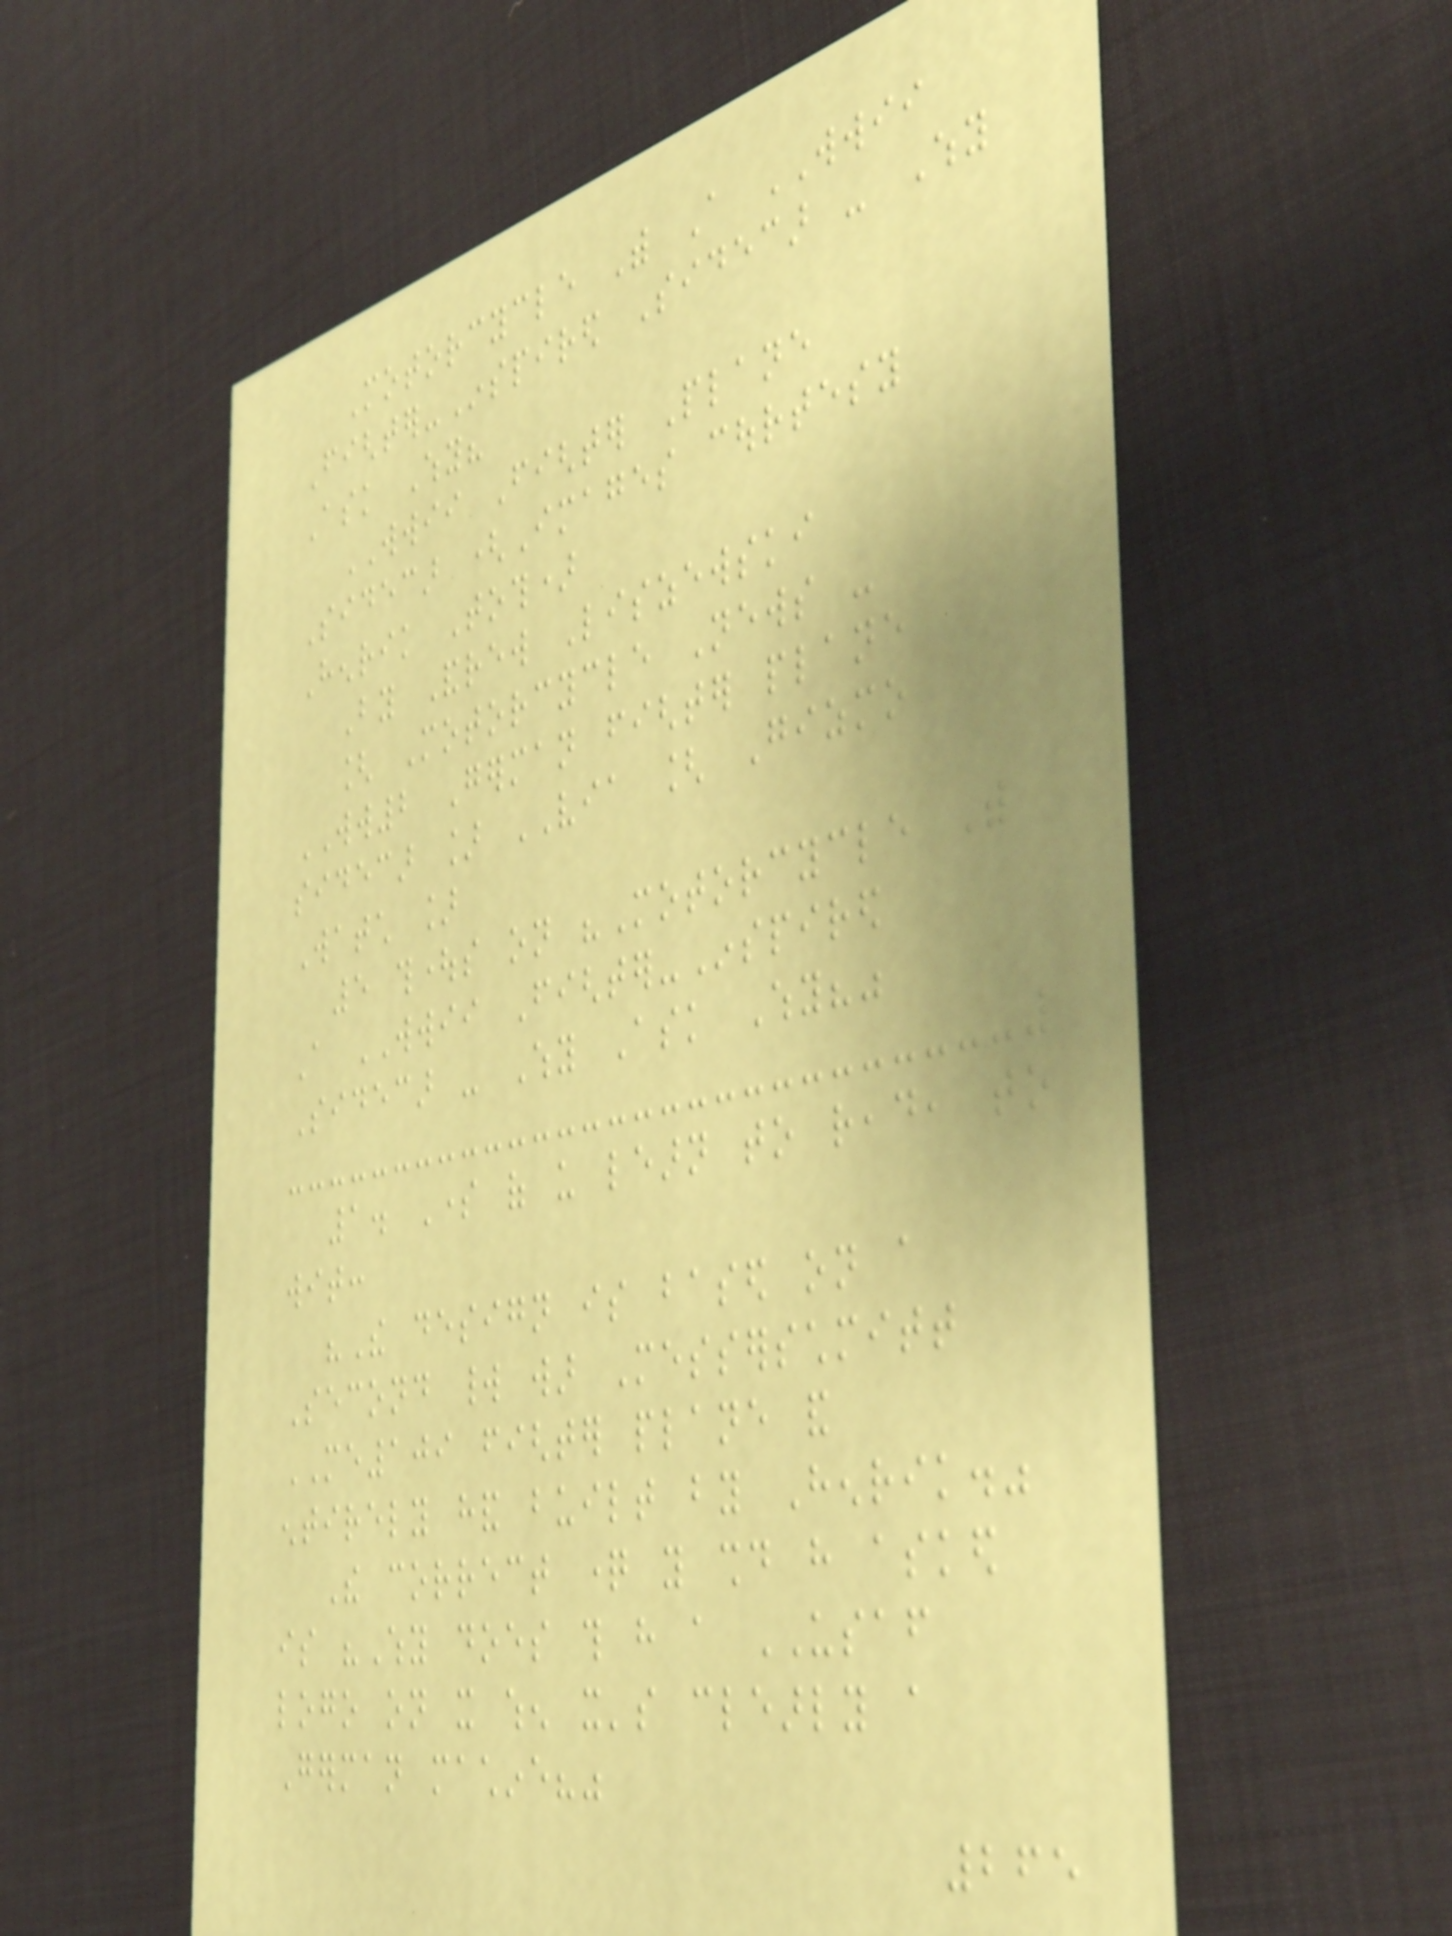Motorcycle With A WWII
Fighter-Inspired Sidecar - Why
Ask Why?
WWII Fighter Plane
Sidecar (Images courtesy
Henrik Toth)
By Andrew Liszewski
[ Motorcycle News -
WW2 German fighter plane
sidecar ] VIA [ Gizmo
Watch ]
5 thoughts on "Motorcycle With
A WWII Fighter-Inspired
Sidecar - Why Ask Why?"
1. Some of us learn to read, to
wit:
"The design is based on a
Second world war Messerschmitt
ME109 fighter plane and
entirely hand built by Henrik."
The correct question you should have asked
is "Why does this have a USAF
logo on it when it's clearly a
German machine?"
265
